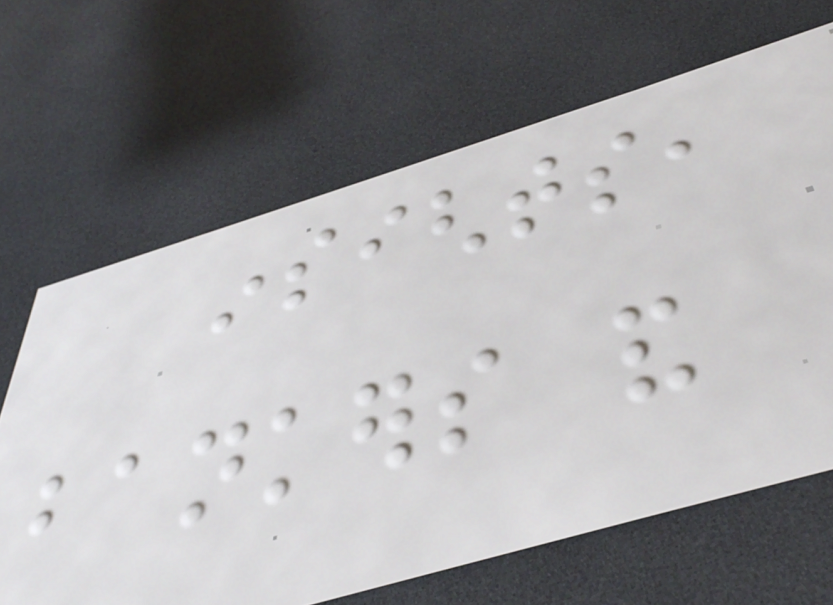insights,
bankers and
